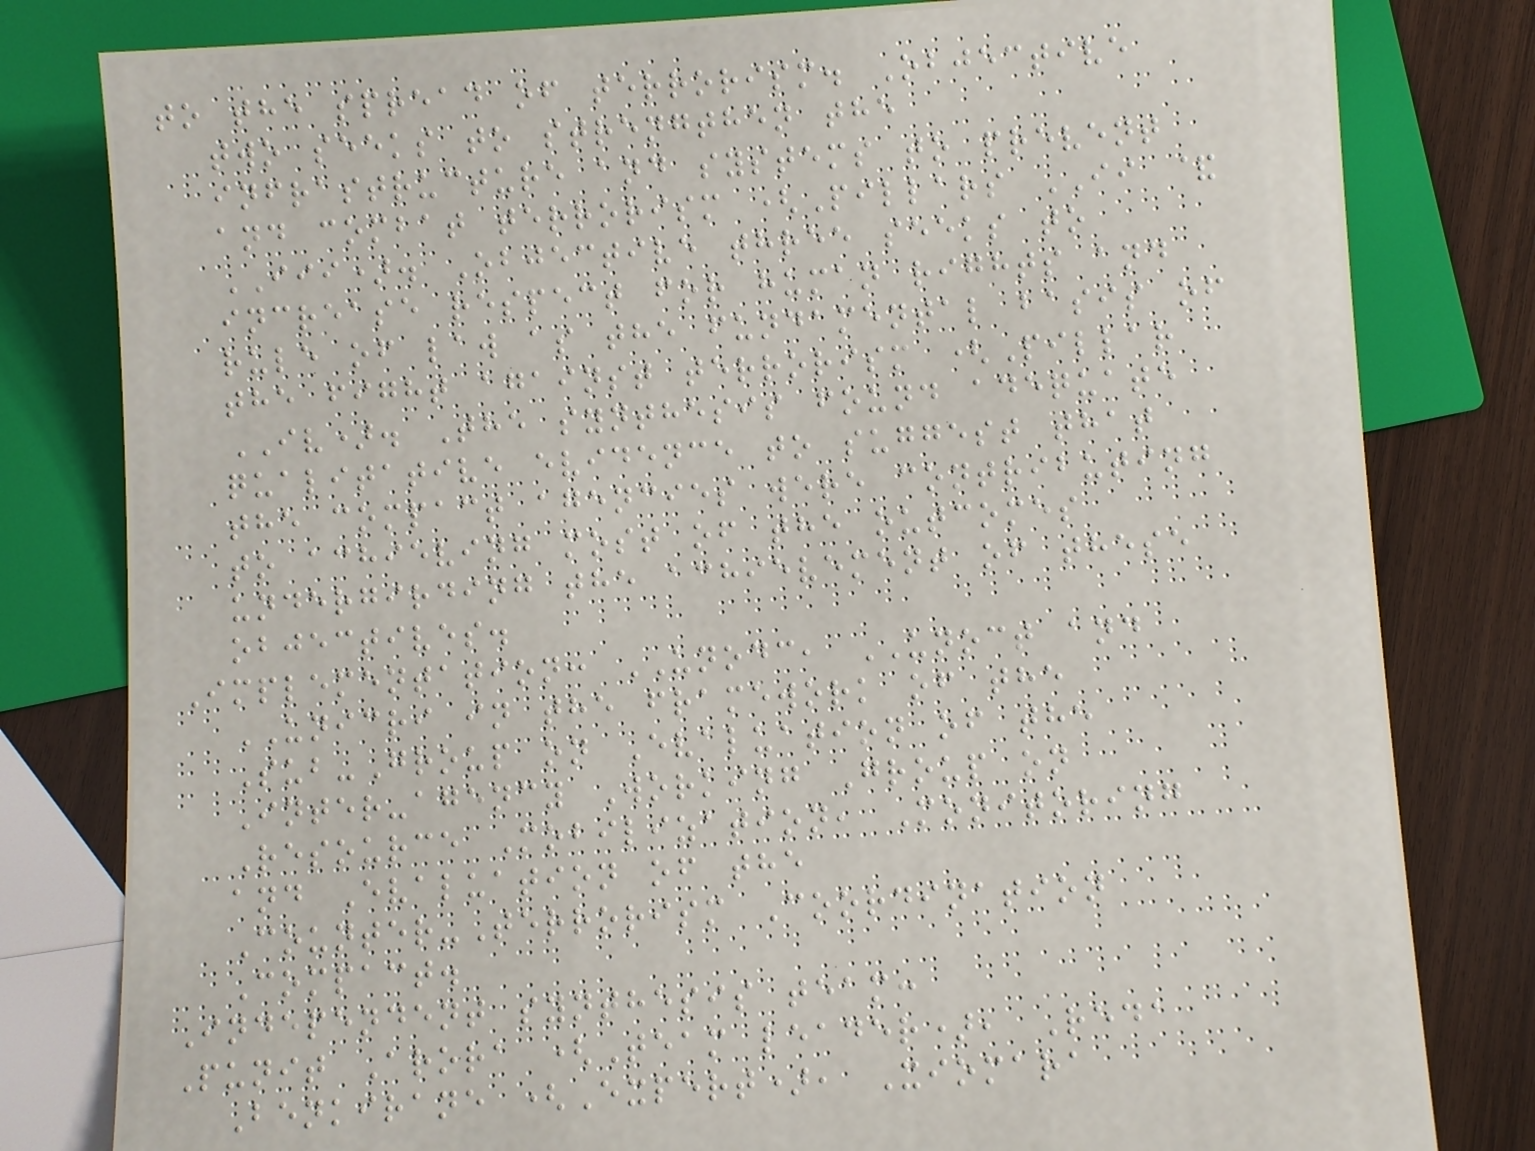to the spread of terrorism. Objective
two seeks to strengthen the
infrastructure and systems to prevent
and combat terrorism (Pillars II &
III). Objective three seeks to
increase respect for human rights and
rule of law as the fundamental basis of
the fight against terrorism (Pillar
IV). The synthesis found adequate
qualitative evidence to suggest that
the compact agencies were contributing
to achieving most of the outcomes
undergirding the achievement of these
objectives.
Implementation: UNODC, UNOCT and
UNICRI in the framework of the
Sub-Group on Evaluation of the
Inter-agency Working Group on
Resource Mobilization, Monitoring
and Evaluation of the
Counter-Terrorism Coordination
Compact.
Independent synthesis team:
Punit Arora (Team leader), Reda
Benkirane (Expert), Xiomara
